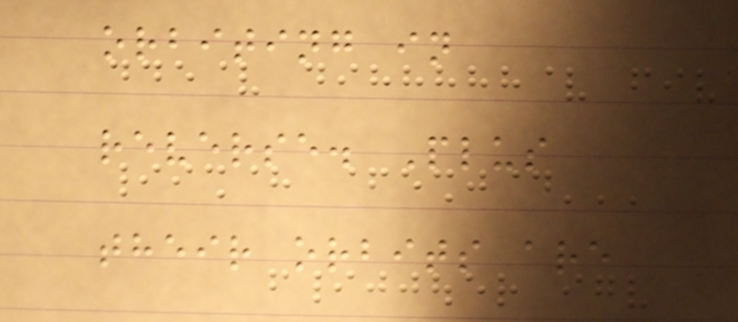orbiting in
reverse. Plus
their orbits are
